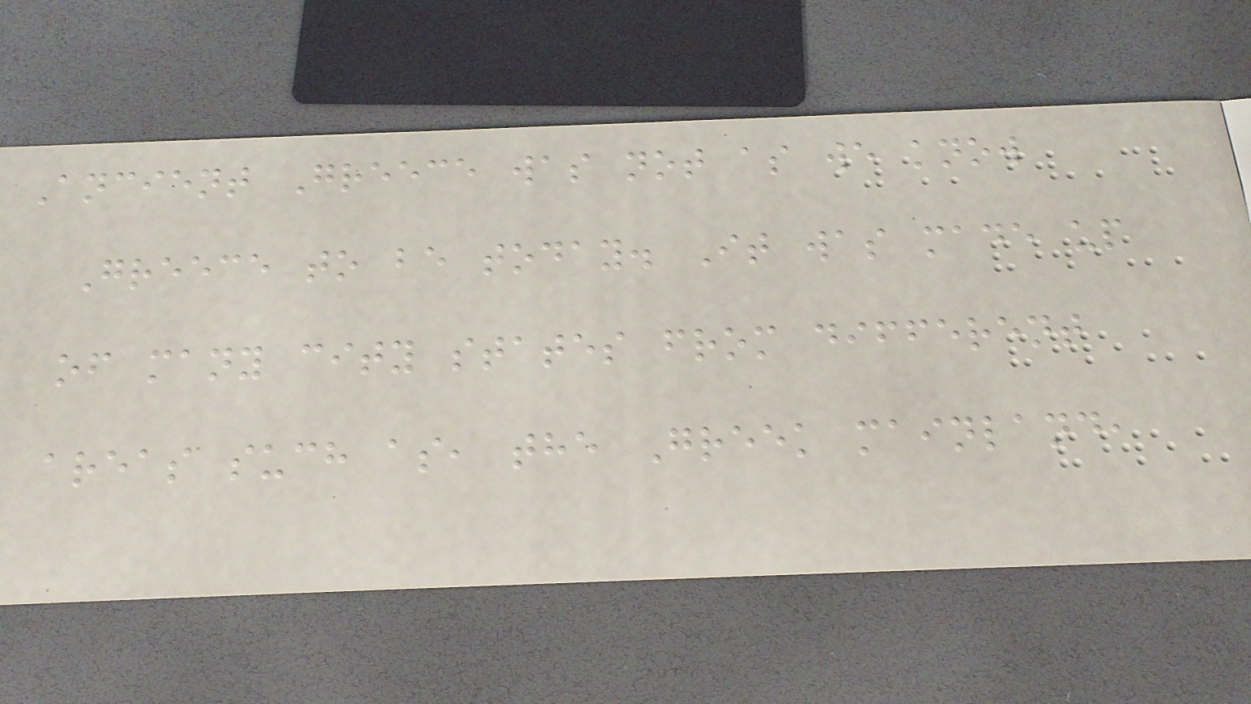Ancient Greece was not as we know
Greece to be today. It was made up
of many city states from different
areas such as, the Greek mainland,
